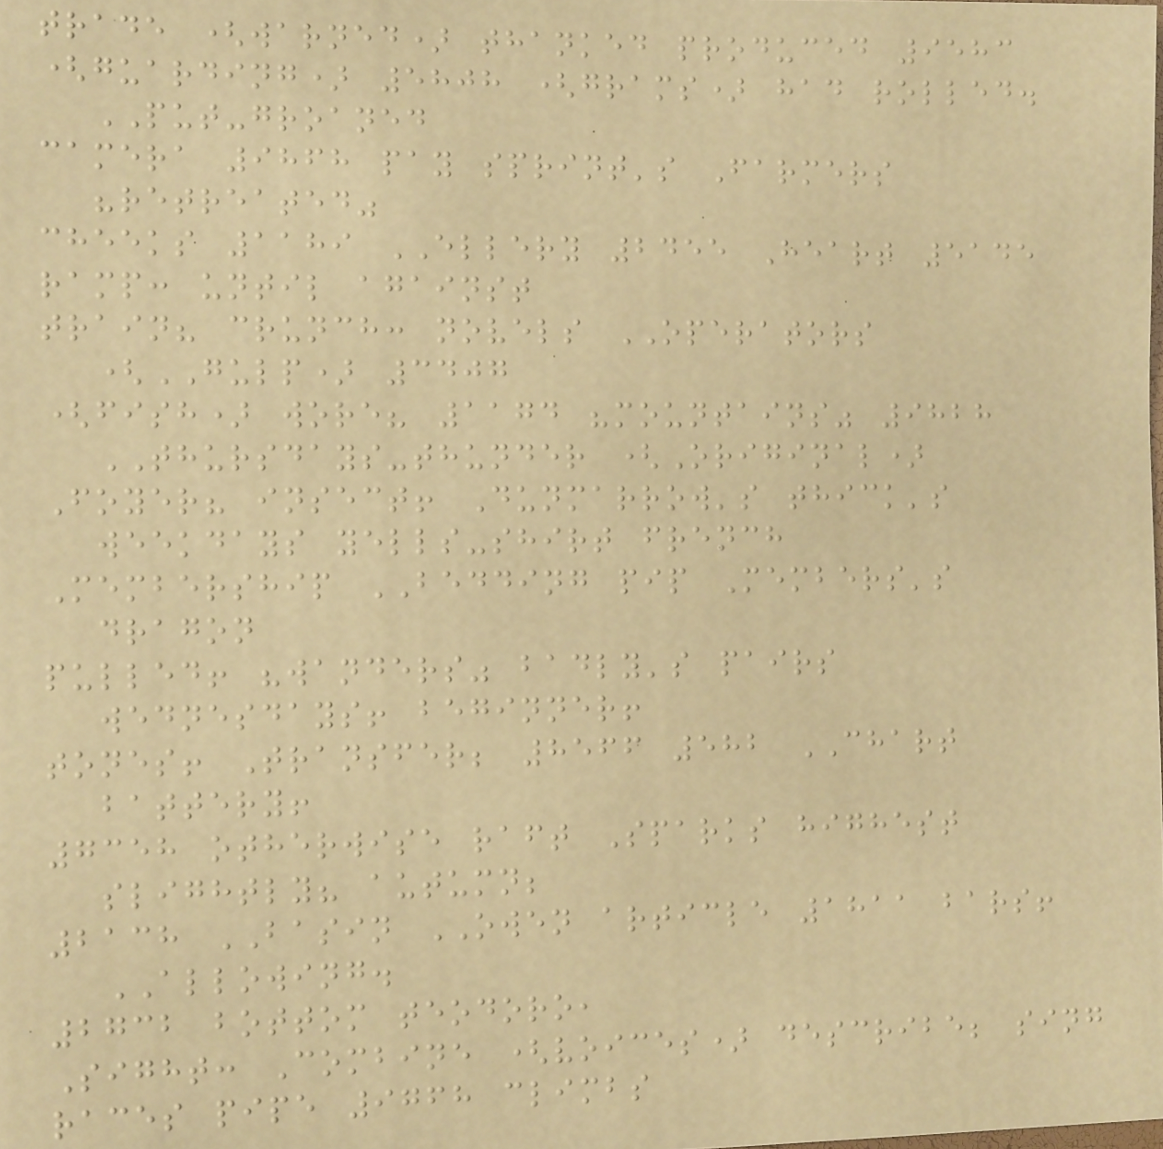trade (warned) thanked produced 9583
(guarding) 5808 (grams) had rolled.
PUT-groaned
camera 9868 pay sprint's Farmers
"retreated"
cheeks 1189 ELLERY 2455 Heart 5145
ramp: until against
train? crunch: novels OPERATORS
(GULP) 3407
(fish) wore? 1174 "mountains" 9828
THURSDAYS-thunder (Original)
Foyer? insect! Dunmarrow's thick's
weekdays yells-shirt french
Membership BEDDING pip Members's
dragon
pulled! "wanders" badly's pairs
wednesdays! beginner!
tones! Transfer; 8566 582 CHART
battery!
7358 otherwise raft Sparks highest
slightly? autumn;
2138 BASIN OWEN article 1811 bars!
ALLOWING.
2732 bottom teodoro,
Sight: Combine (voices) describe; sing
races pipe 9768 climbs
